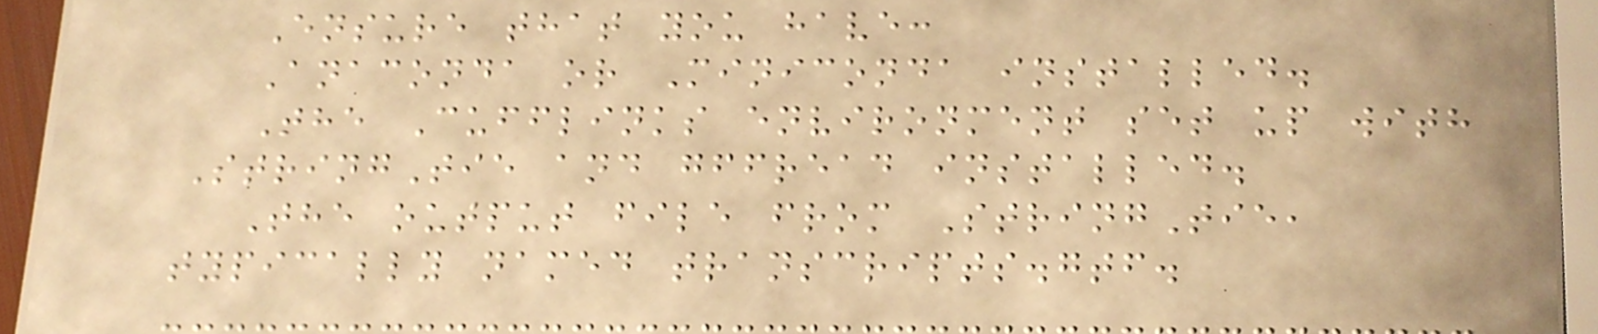Ensure that you have:
Anaconda or Miniconda installed.
The Cufflinks environment set up with
StringTie and gffread installed.
The output file from StringTie,
typically named transcripts.gtf.
